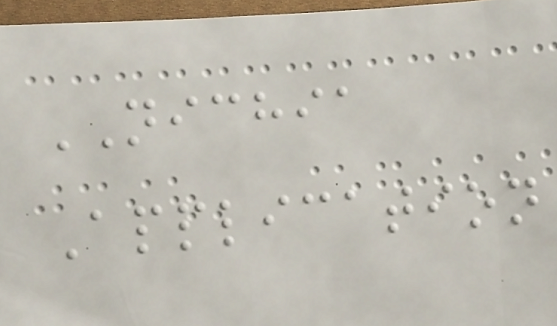NICHIA
Application
